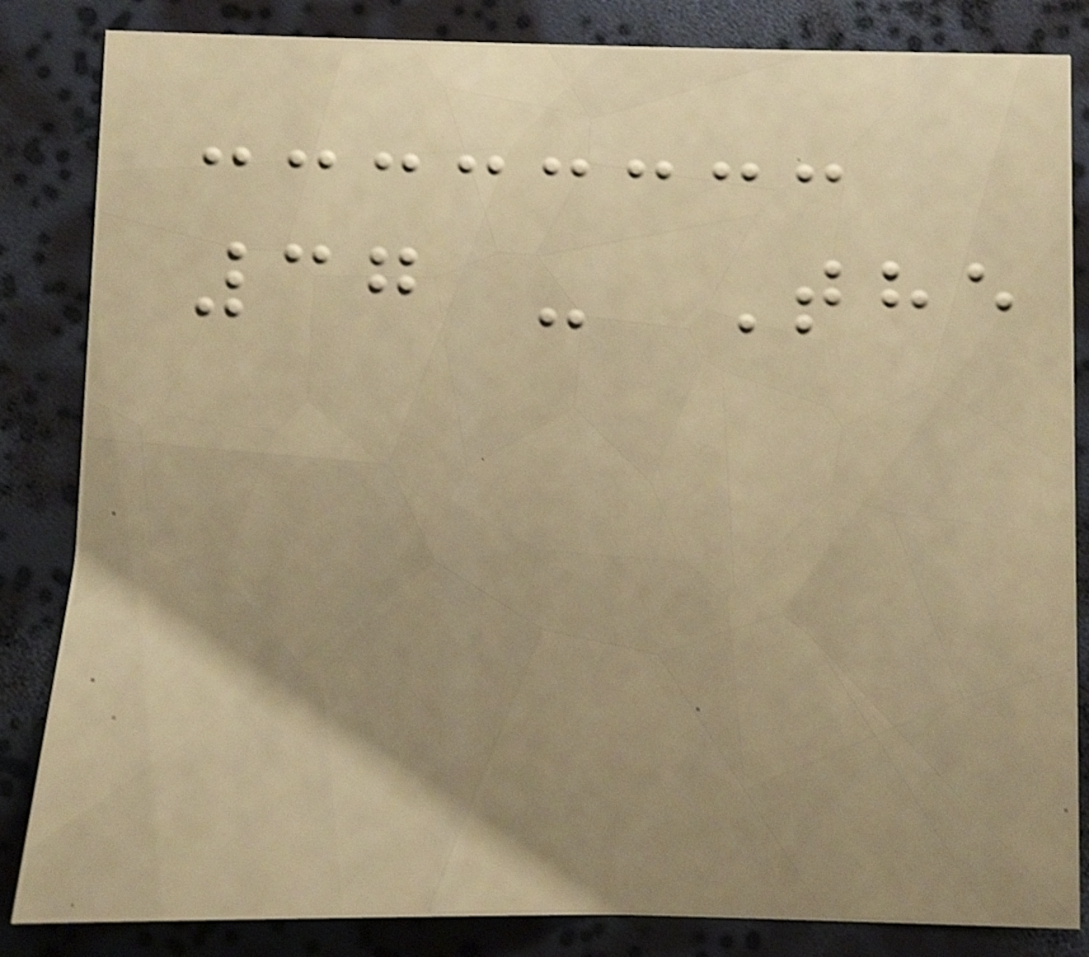37 - The
